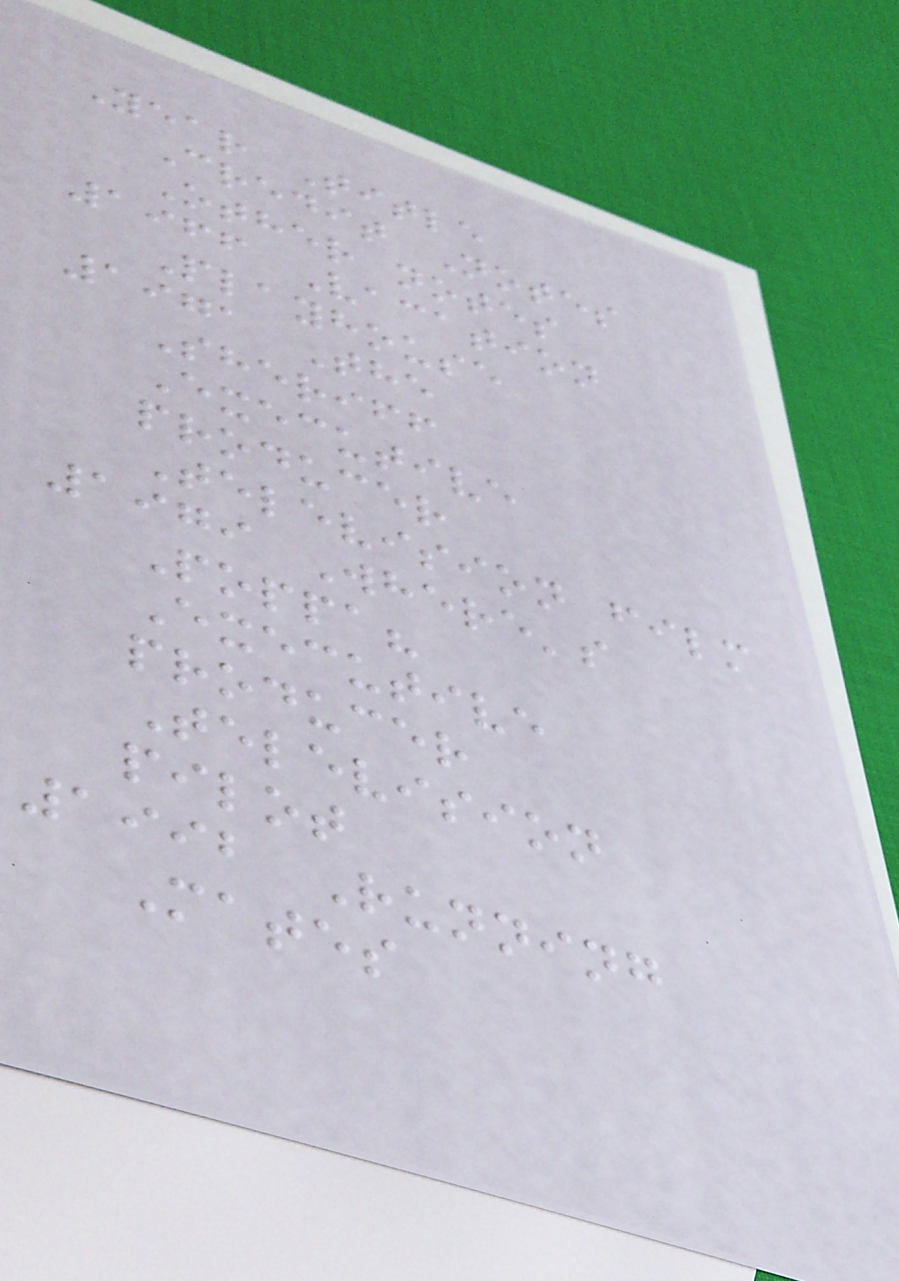Year Title
Credit Notes
Other notes
1966 Vacation
Playhouse
1971 The
Sheriff
Executive
producer
Television film
1979 Where's
Poppa?
Executive
producer
Television
pilot
1992 Running
Mates
